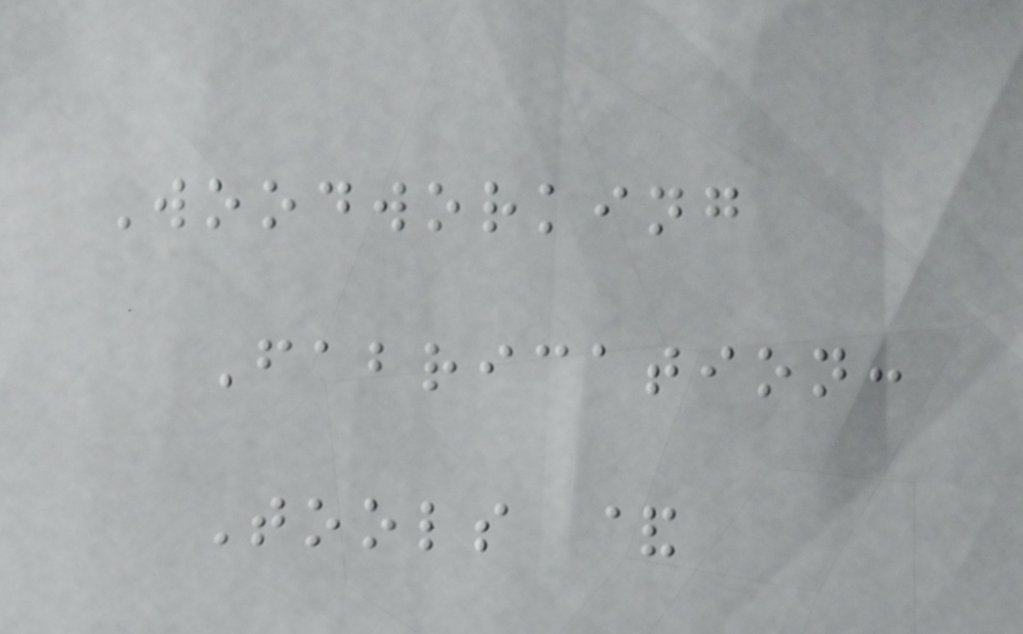Woodworking
Fabrication:
Tools &
